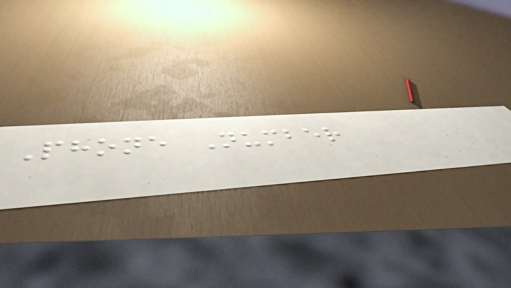Phone Number
